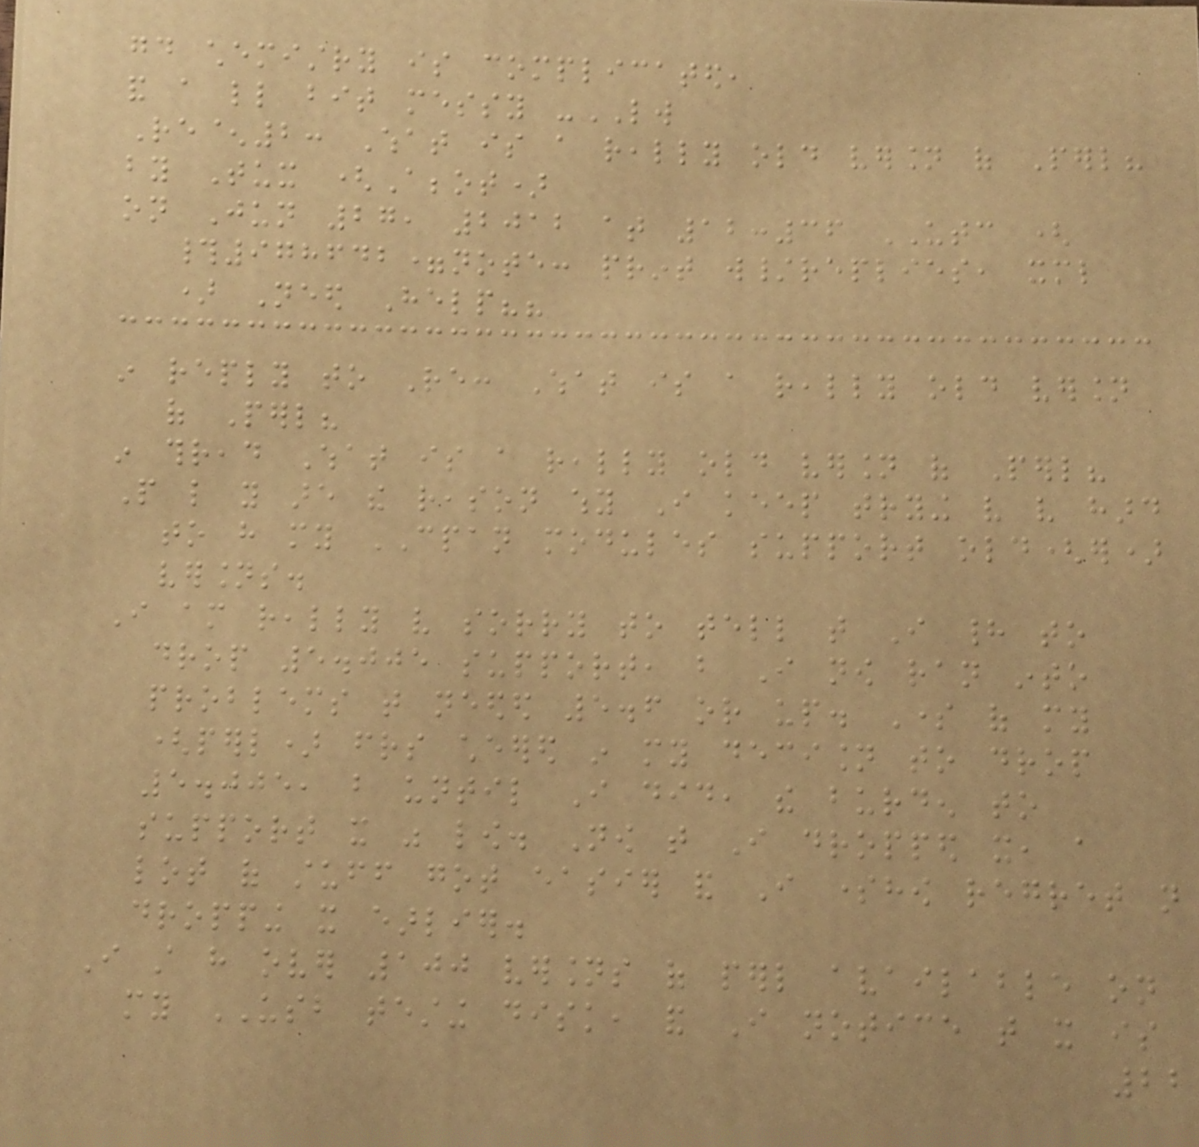good chemistry is complicated,
and a little bit messy -LW
Re^2: What is a really old version of Perl?
by Tux (Abbot)
on Jun 27, 2012 at 12:36 UTC (
#978642=note: print w/replies, xml
) Need Help??
in reply to Re: What is a really old version
of Perl?
in thread What is a really old version of Perl?
People like you are the reason why I keep trying very very hard
to have my CPAN modules support old(er)
versions.
I am really very sorry to tell that I had to
drop 5.005 support, but I now ran into
problems that needed 5.6 or up. Some of my
(perl) friends cheered in my decision to drop
5.005, but until I did, the burden to
support it was low. Now that I dropped it, a
lot of stuff got easier and I somehow regret not
dropping it earlier.
I still have over 100 versions of perl available on
my USB testing disk, and I notice that it is
22
